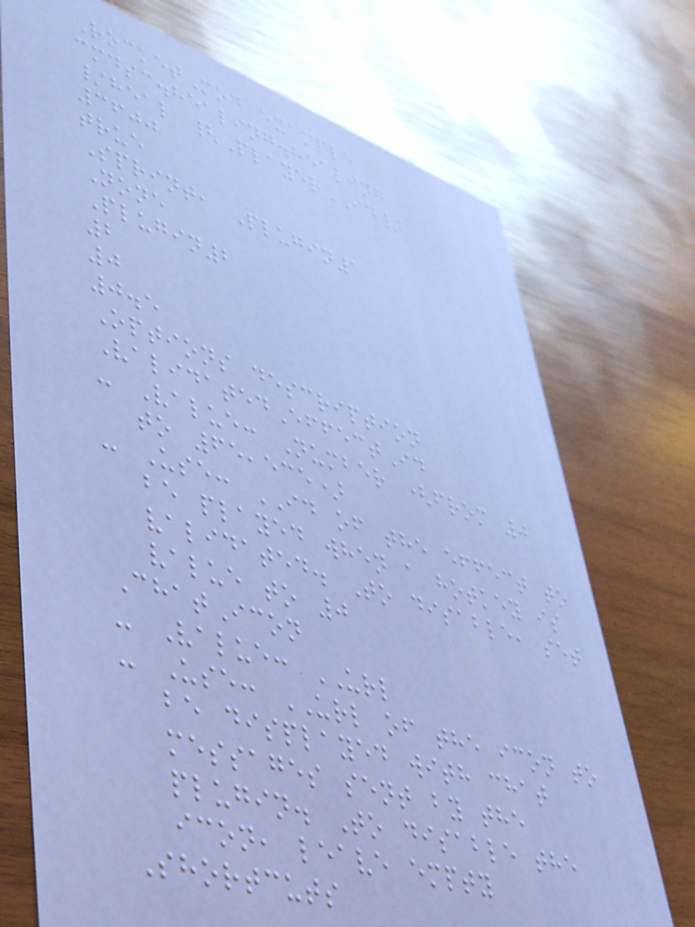RocketMod example
cmdsc.healing.healing
/heal {PlayerID}
3600
true
Sprint, Plugin1
None
Plugin2
2
0
0.5
Options description
ValidatedEffectId
- Value: Number (from 0
to 65,535)
- Use: ID of the effect to
be played when a hotkey is
validated. To disable, set
value to 0
ChatIcon
- Value: URL
- Use: URL of the icon to
be displayed with chat
messages sent by the
plugin. To disable the
icon, leave empty
Shortcuts
